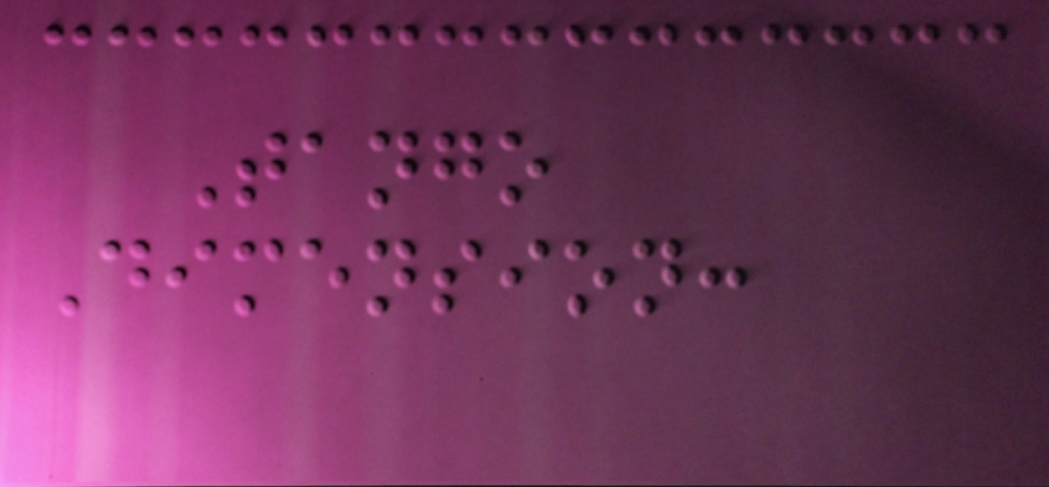Tango
Dimension:
